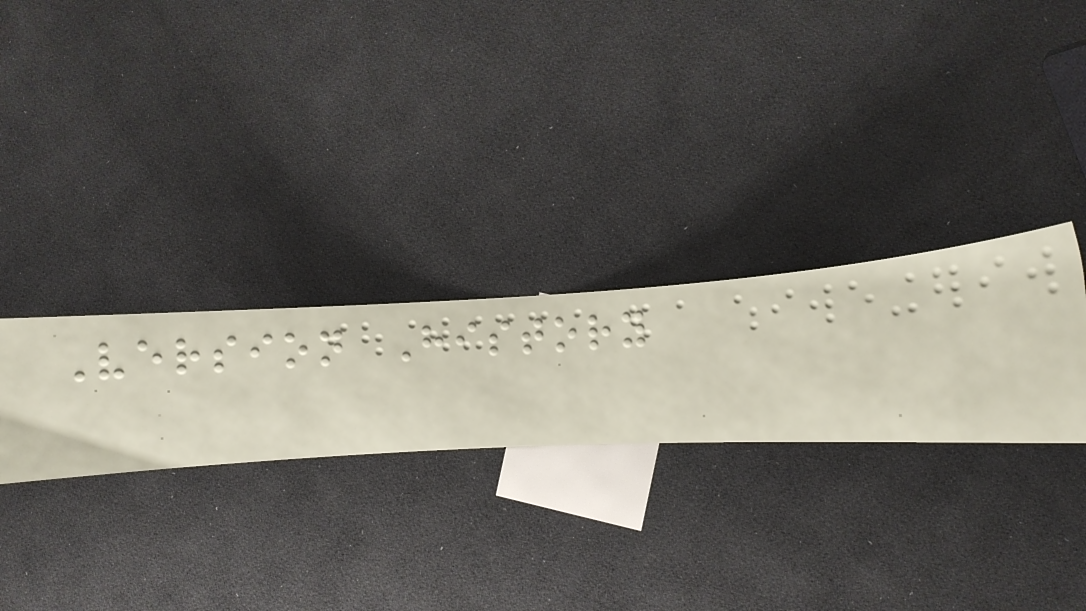Version History
